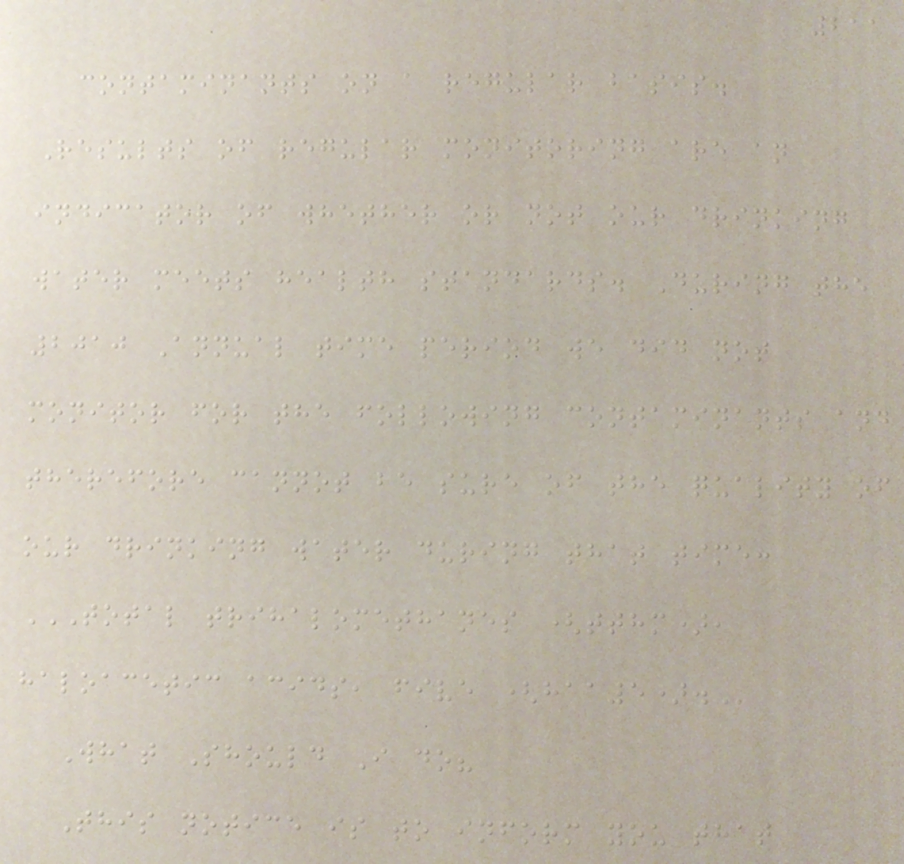211
contaminants on a regular basis.
Results of regular monitoring are an
indicator of whether or not our drinking
water meets health standards. During the
2010 Annual time period we did not
monitor for the following contaminants and
therefore cannot be sure of the quality of
our drinking water during that time:
TOTAL TRIHALOMETHANES (TTHM),
HALOACETIC ACIDS, FIVE (HAA5).
What Should I do?
This notice is to inform you that
